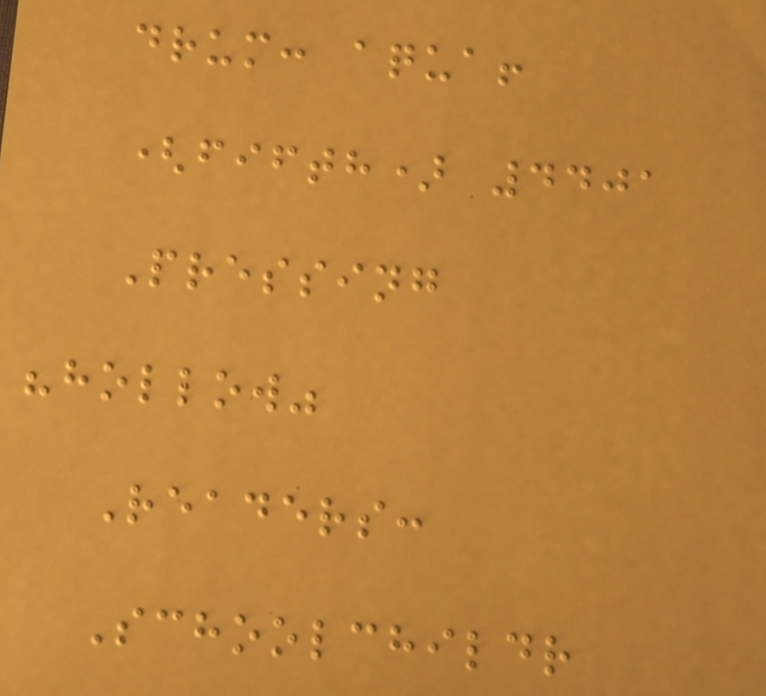drum: aqua!
(fifth) 4401
Pressing
"hollow"
Readers:
Schoolchildr
